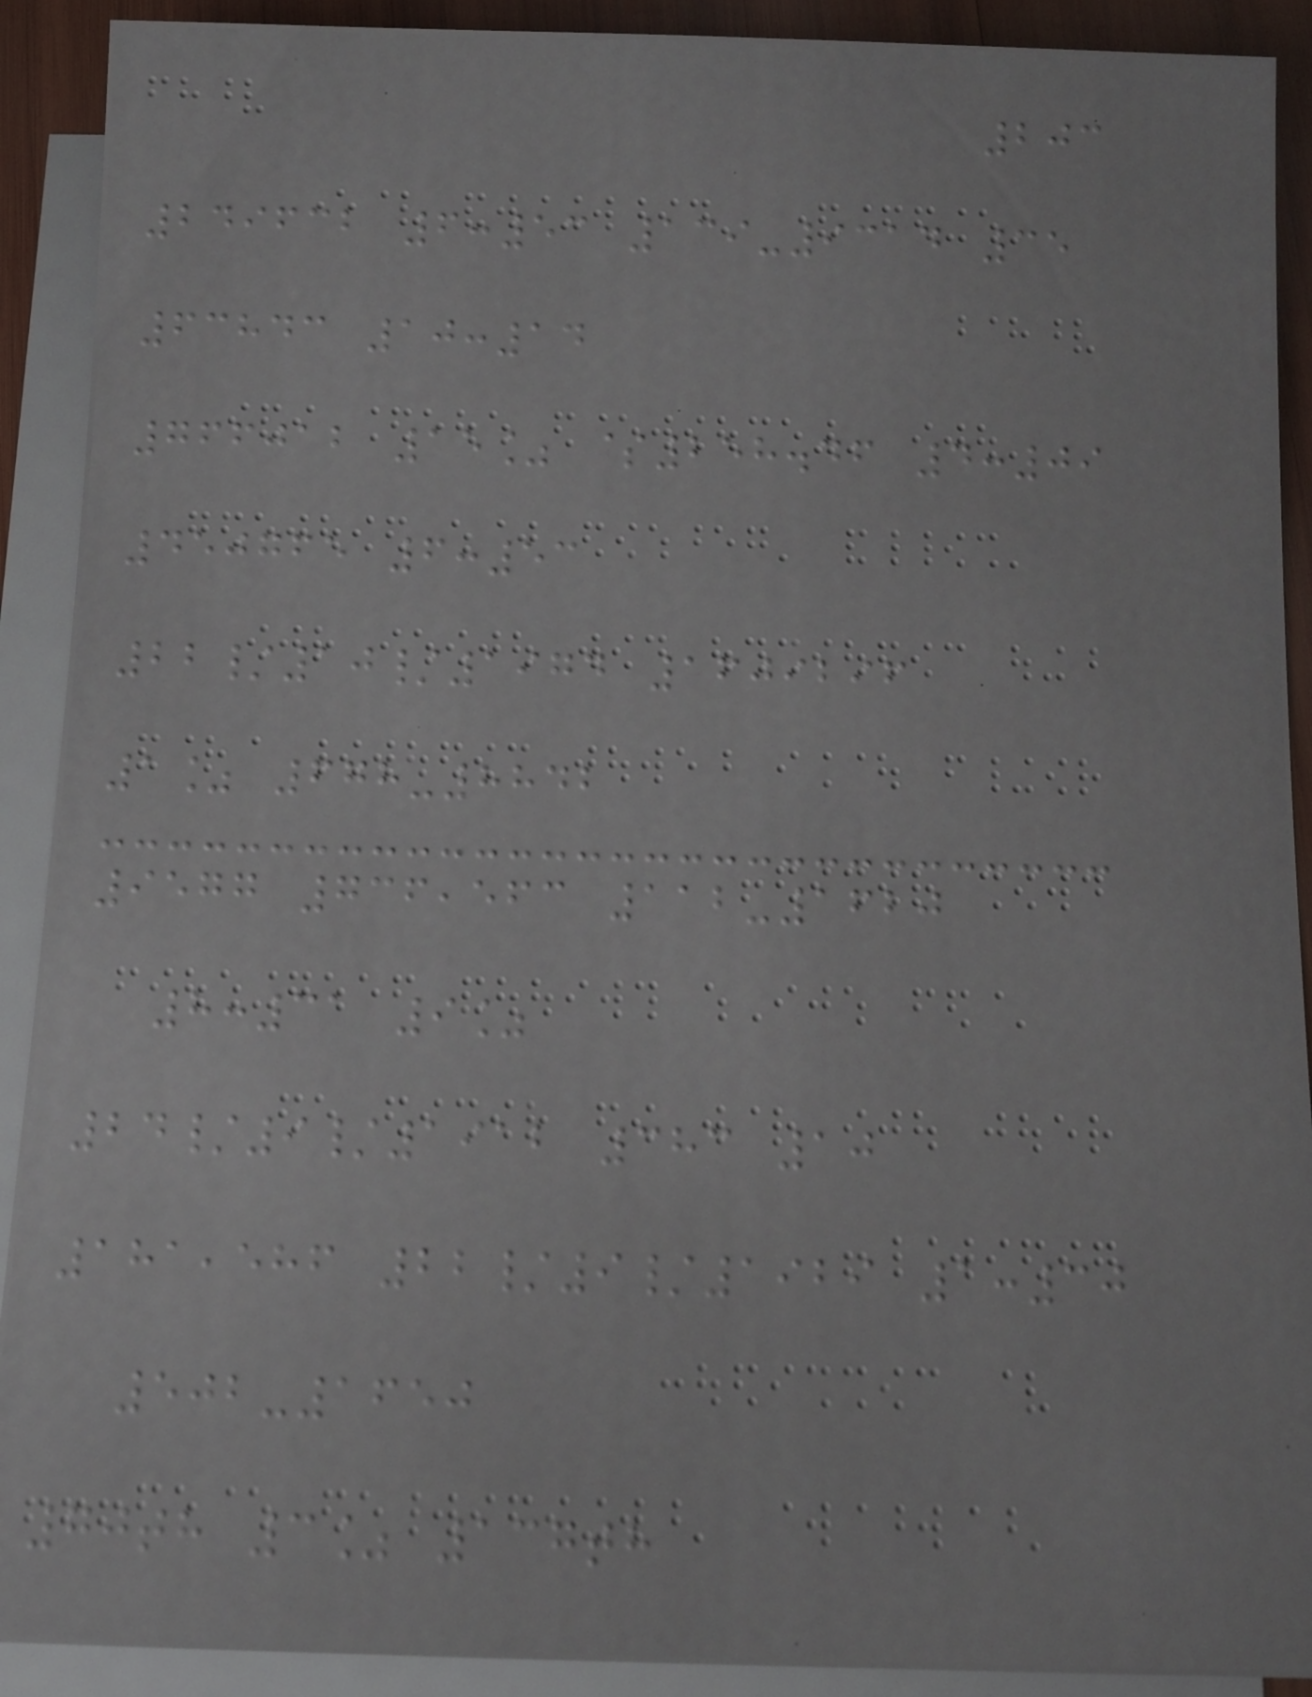203
249632 6:53 139-9314 35
63843 10:14
766012 15% $258.46 4:09
450765 6:53
22/10/1974 1609296
1% 678-8842
9577 736,563 112-1620
8:31 9%
24/9/1912 383 10
181,586 22/9/1929 1:30
502-1650
70th 3% 137th
